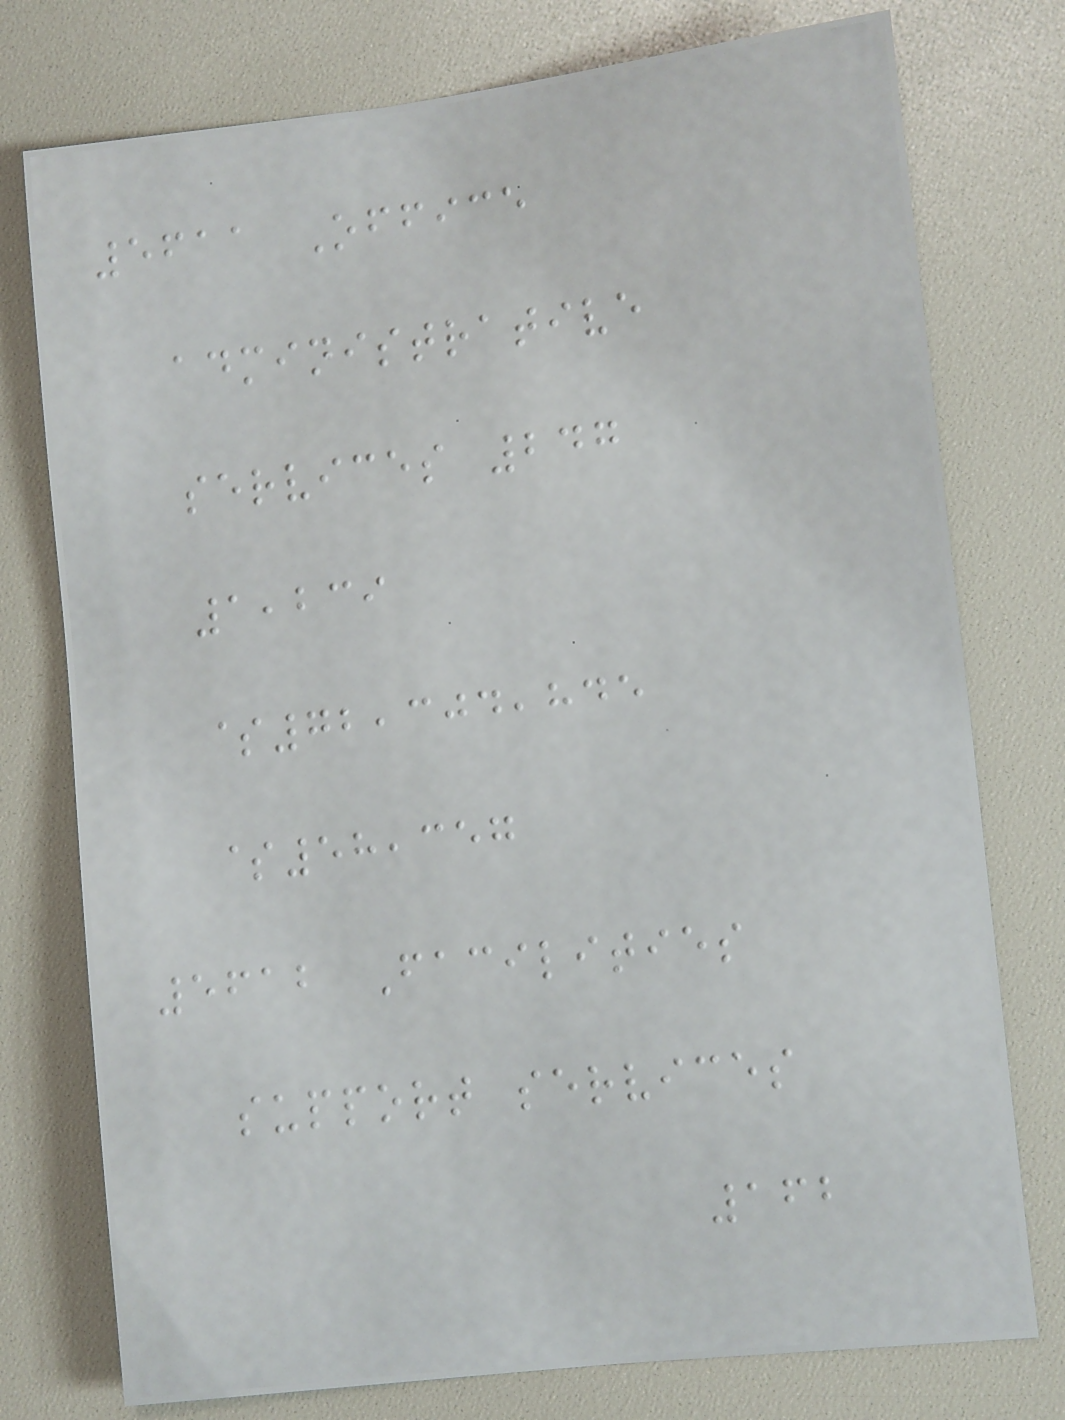5611 Office
administrative
services 247
1,239
$72,304,845
$58,357
5612 Facilities
support services
162
